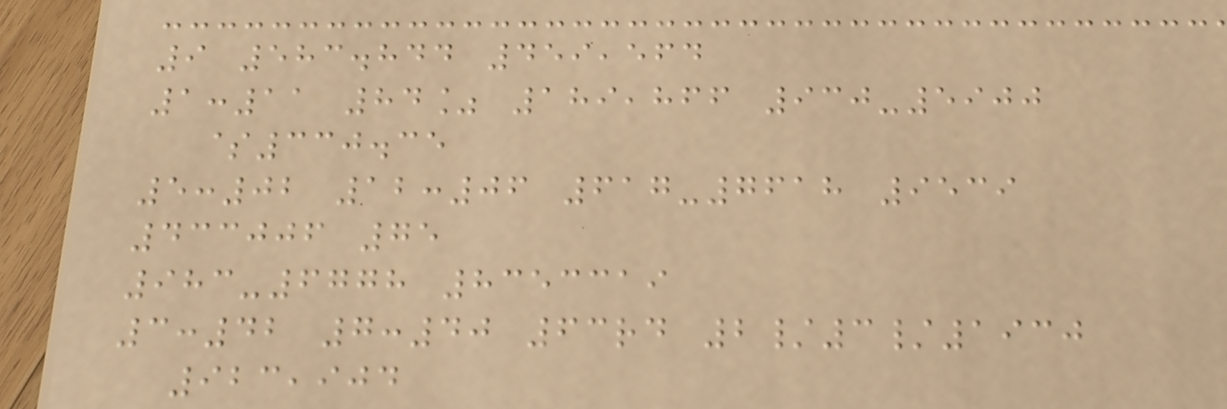9 583.844 459,564
1:11 84% 189,866 930-5900
$330.35
5:02 12:06 617-7618 9539
433006 75
983-6778 8353319
3:42 7:40 63rd 2/3/1930
923,904
